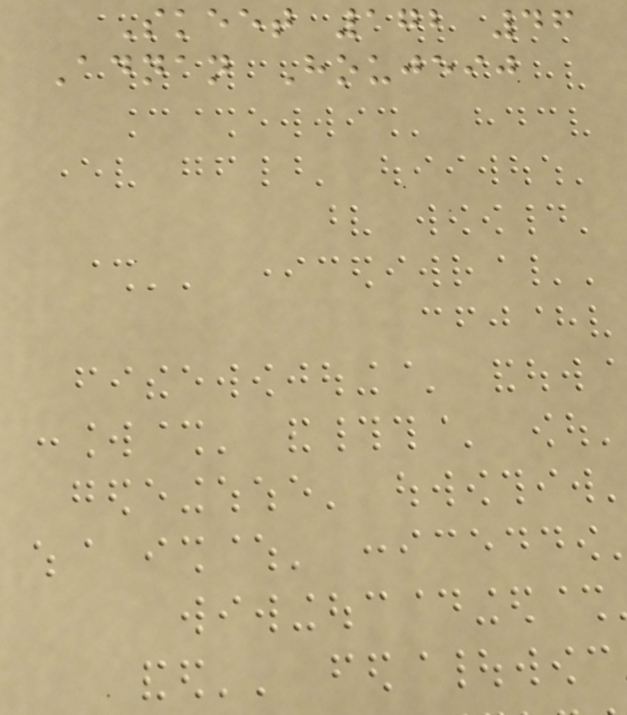Skeet 172 46
Adnan Houjeij
